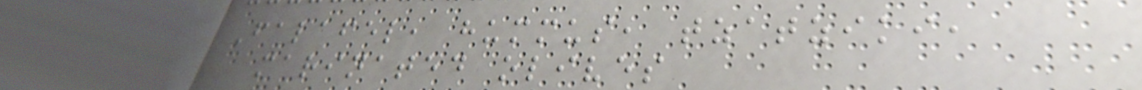Falafel, hummus, tzatziki,
marinated olives
